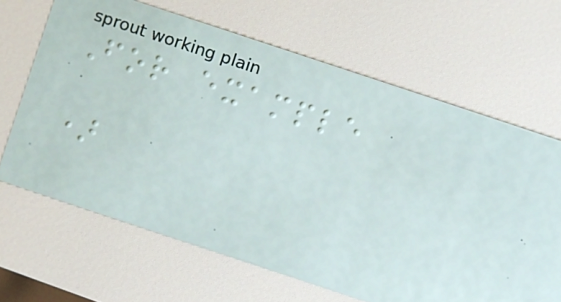For example
)
